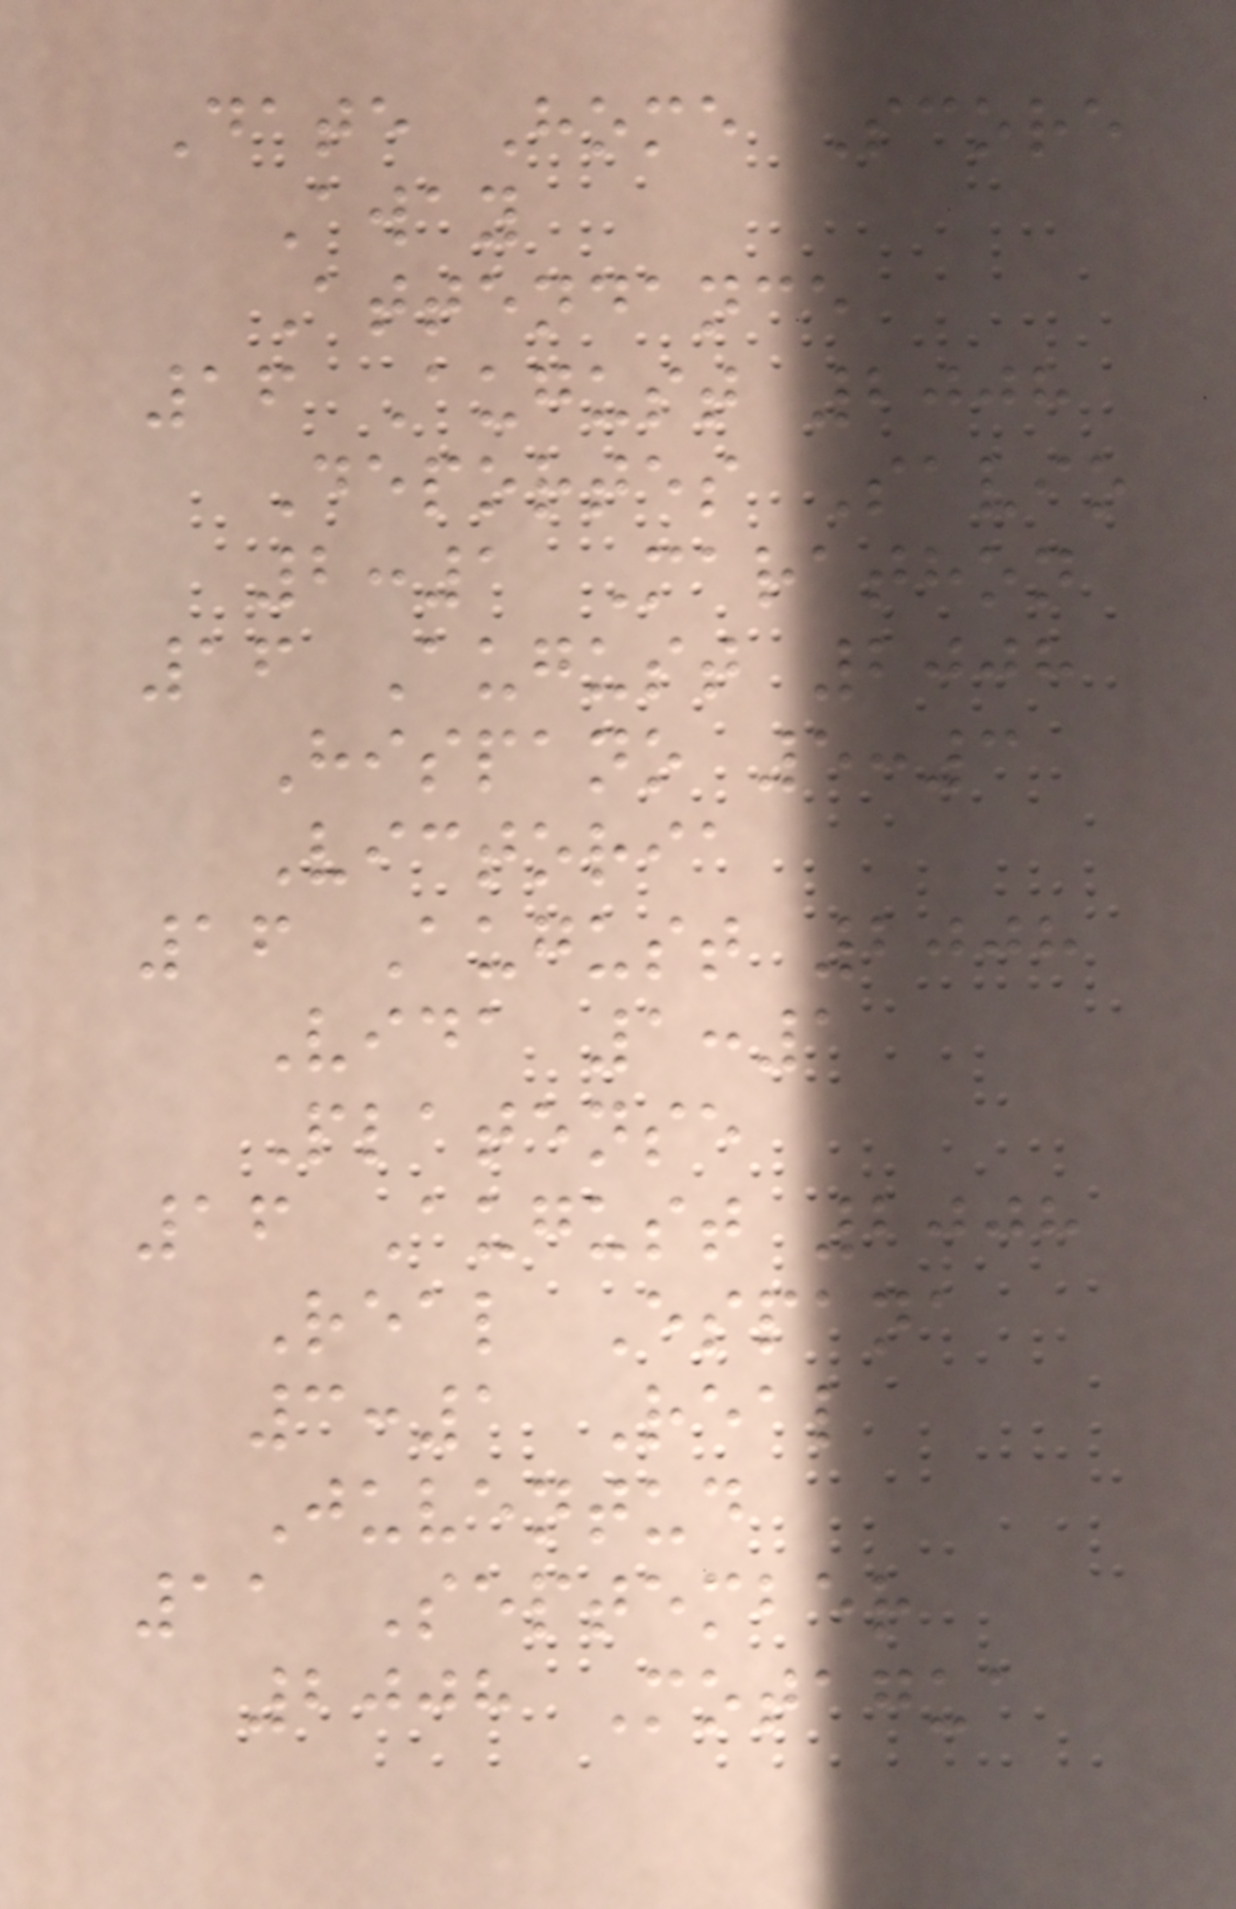Date Home Score
Away
Attendance
16 August 2008
Deportes Savio
2:1 Marathon
16 August 2008
Hispano 5:3
Victoria
16 August 2008
Vida 1:1
Platense
16 August 2008
Real Espana
3:1 Real
Juventud
11 September
2008 Motagua
